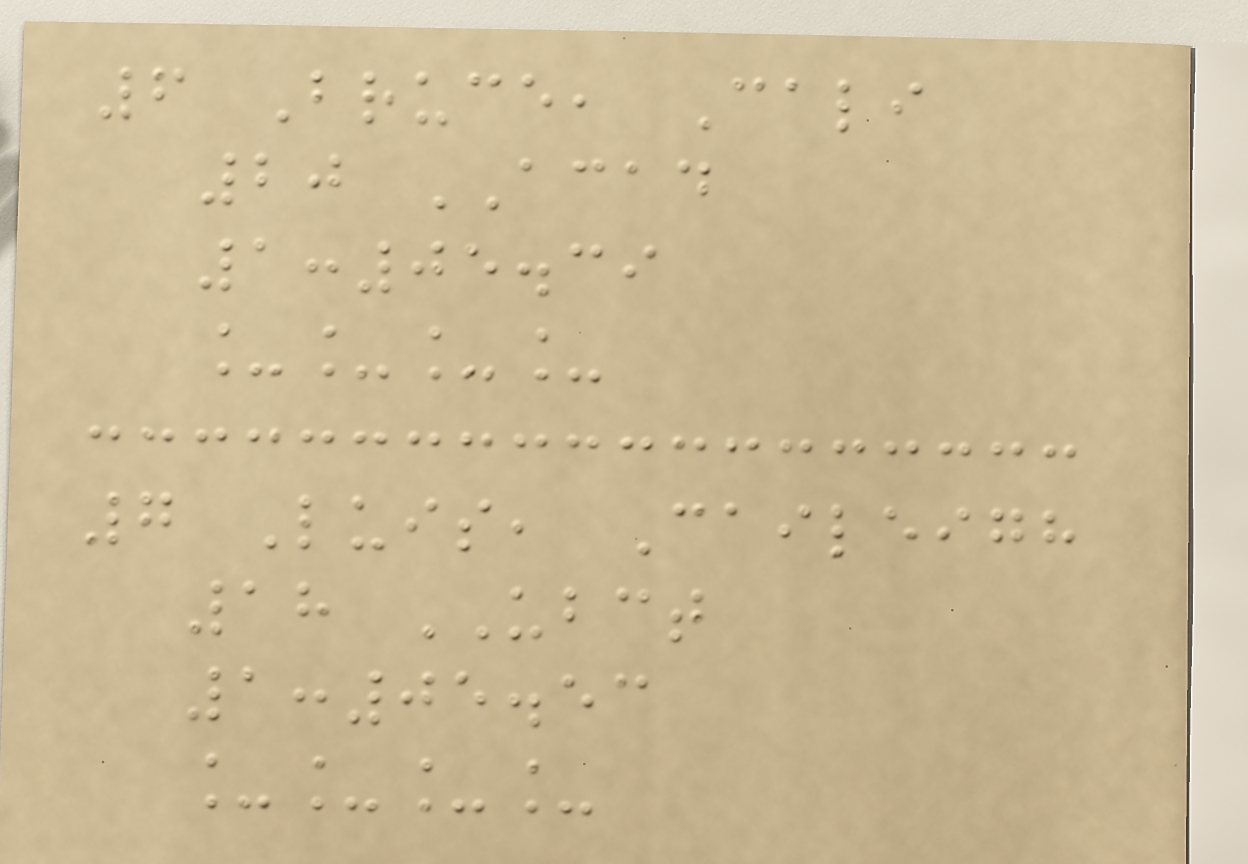6 Bruce, Cali
20 ACAD
1:05.39
____
7 Luis, Caileigh
18 UBCT
1:05.53
____
